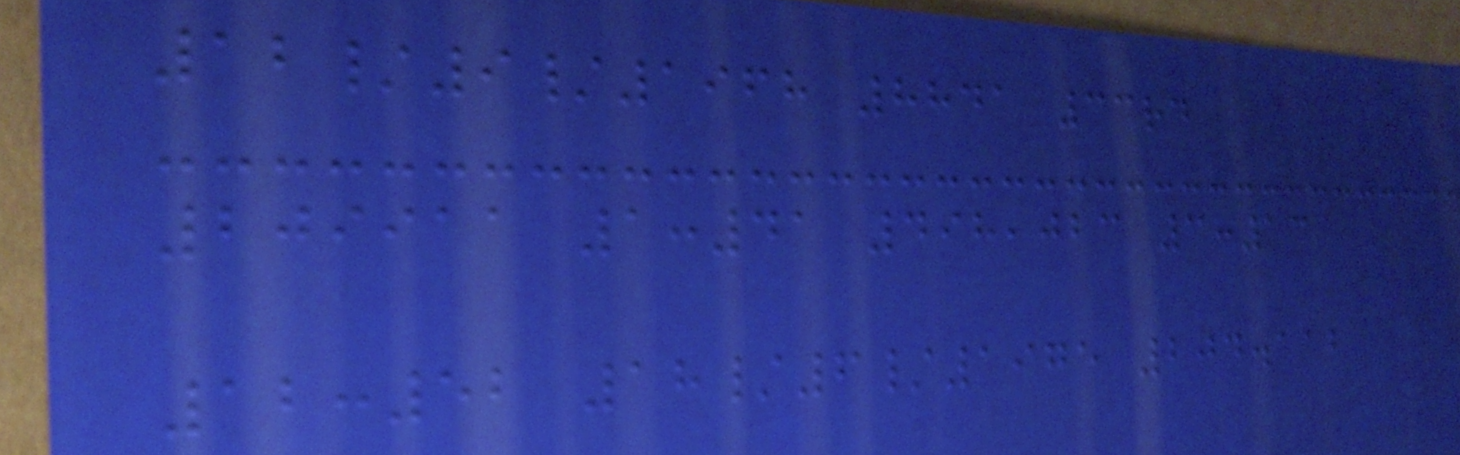12/9/1968 8841 33rd
209911 1:41 498,023 3:13
12:52 18/6/1975 204.112
